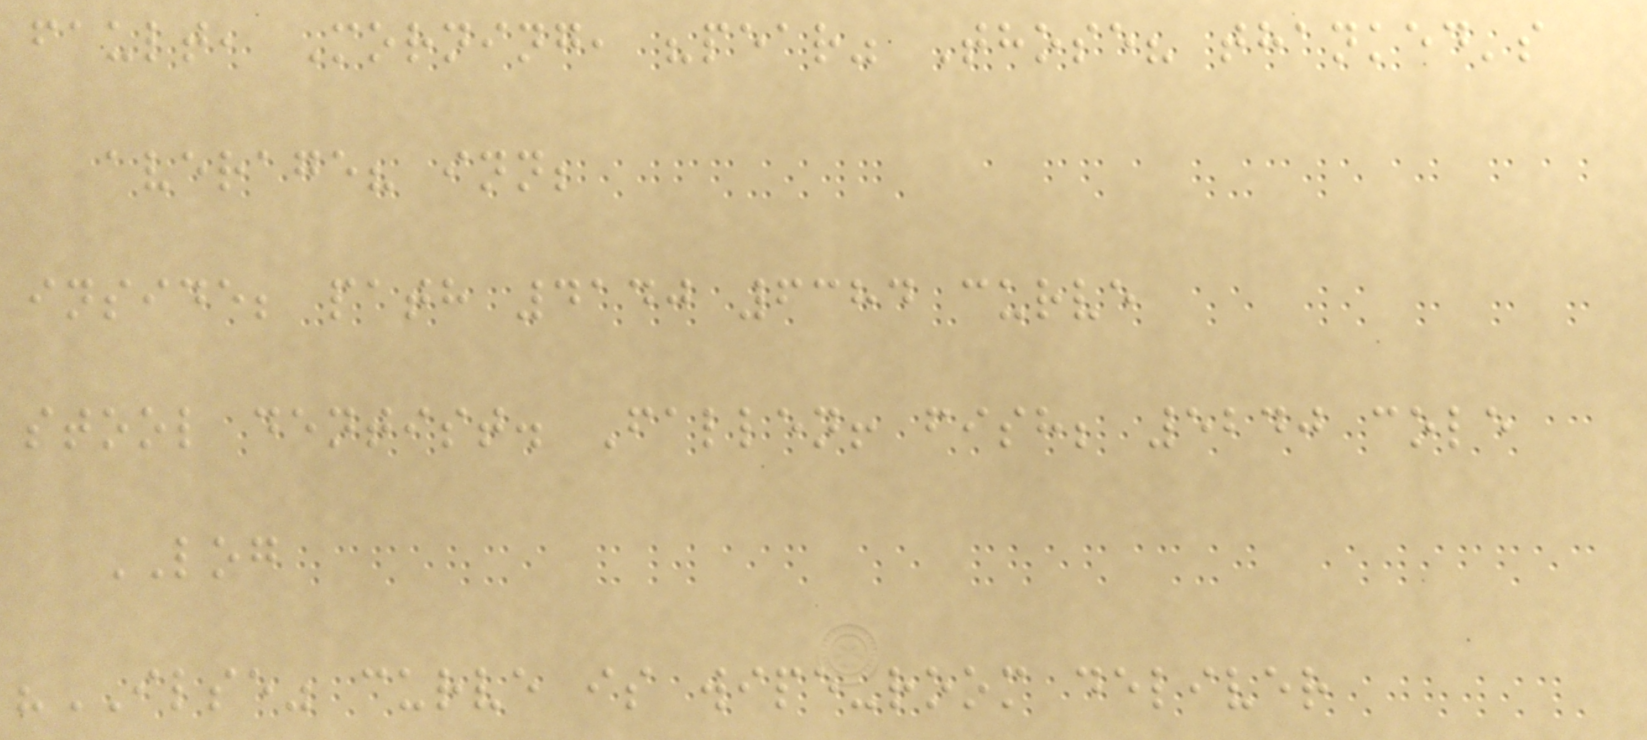fault, Morning, "pear" Those? thanked's
average? inn;
inside; path 4140 6384 curve
stool dentist. Fallen! fish; 5240 cole
LOG
"ILSE" curve is wipe-room deliver
